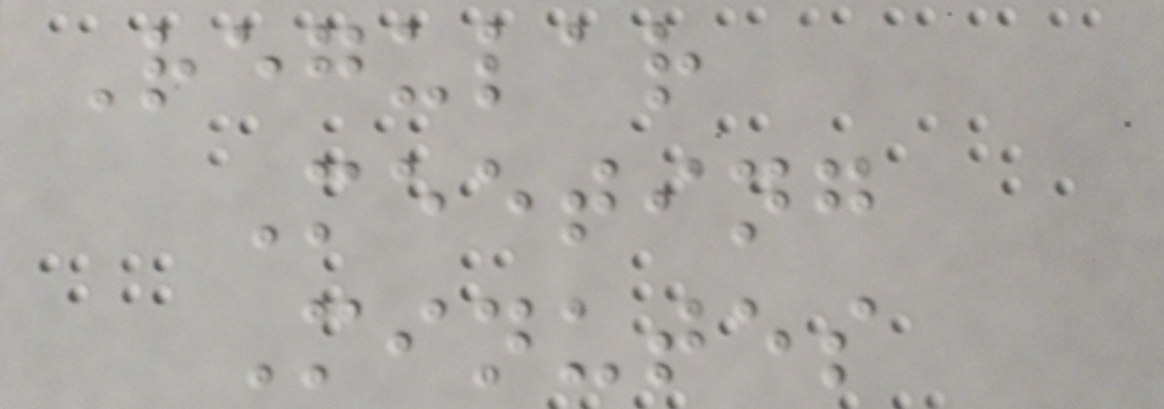Regular
Meeting
Minutes
